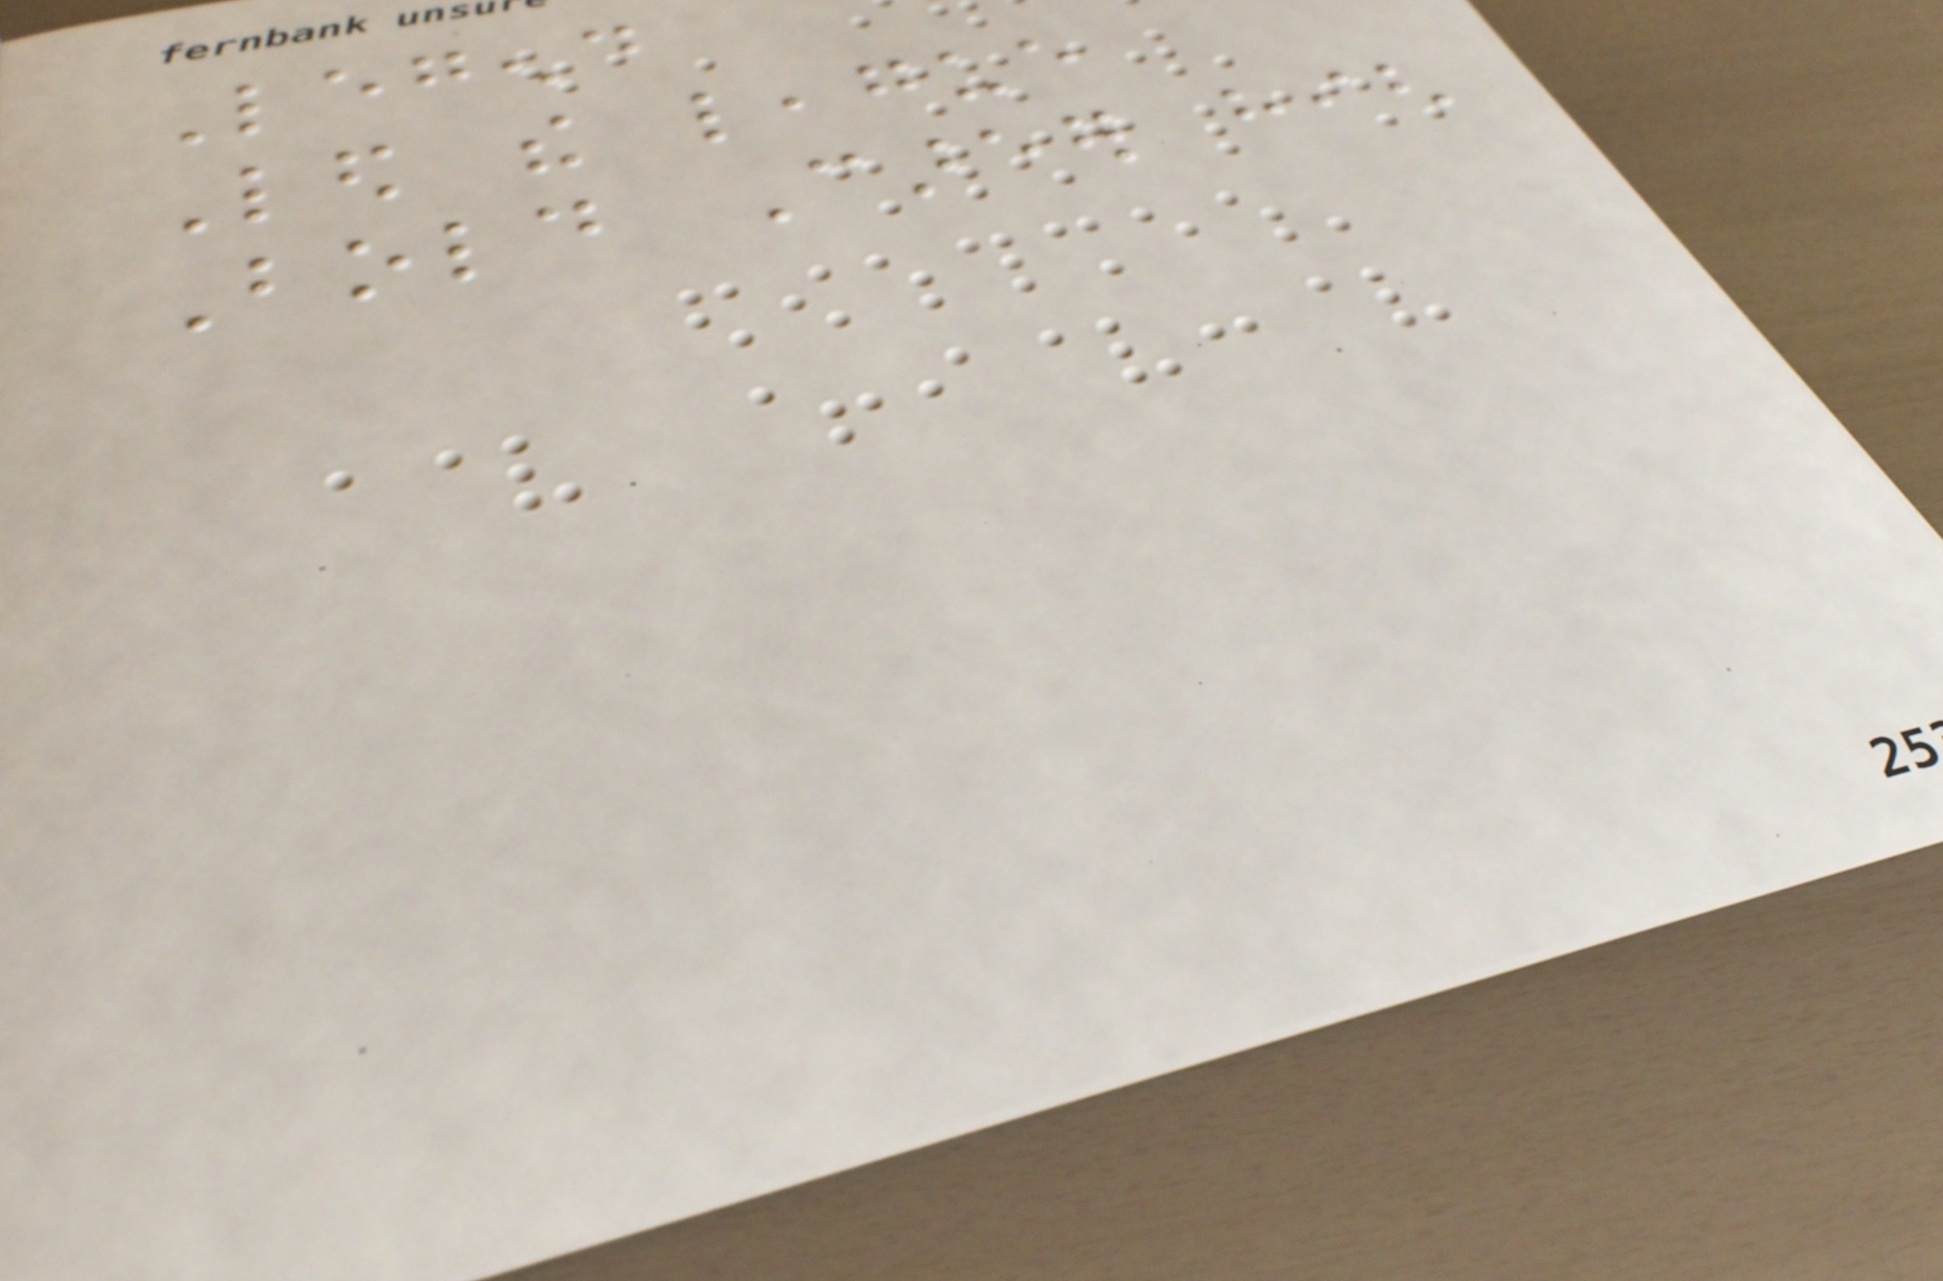Legend
Led the league
Bold Career high
